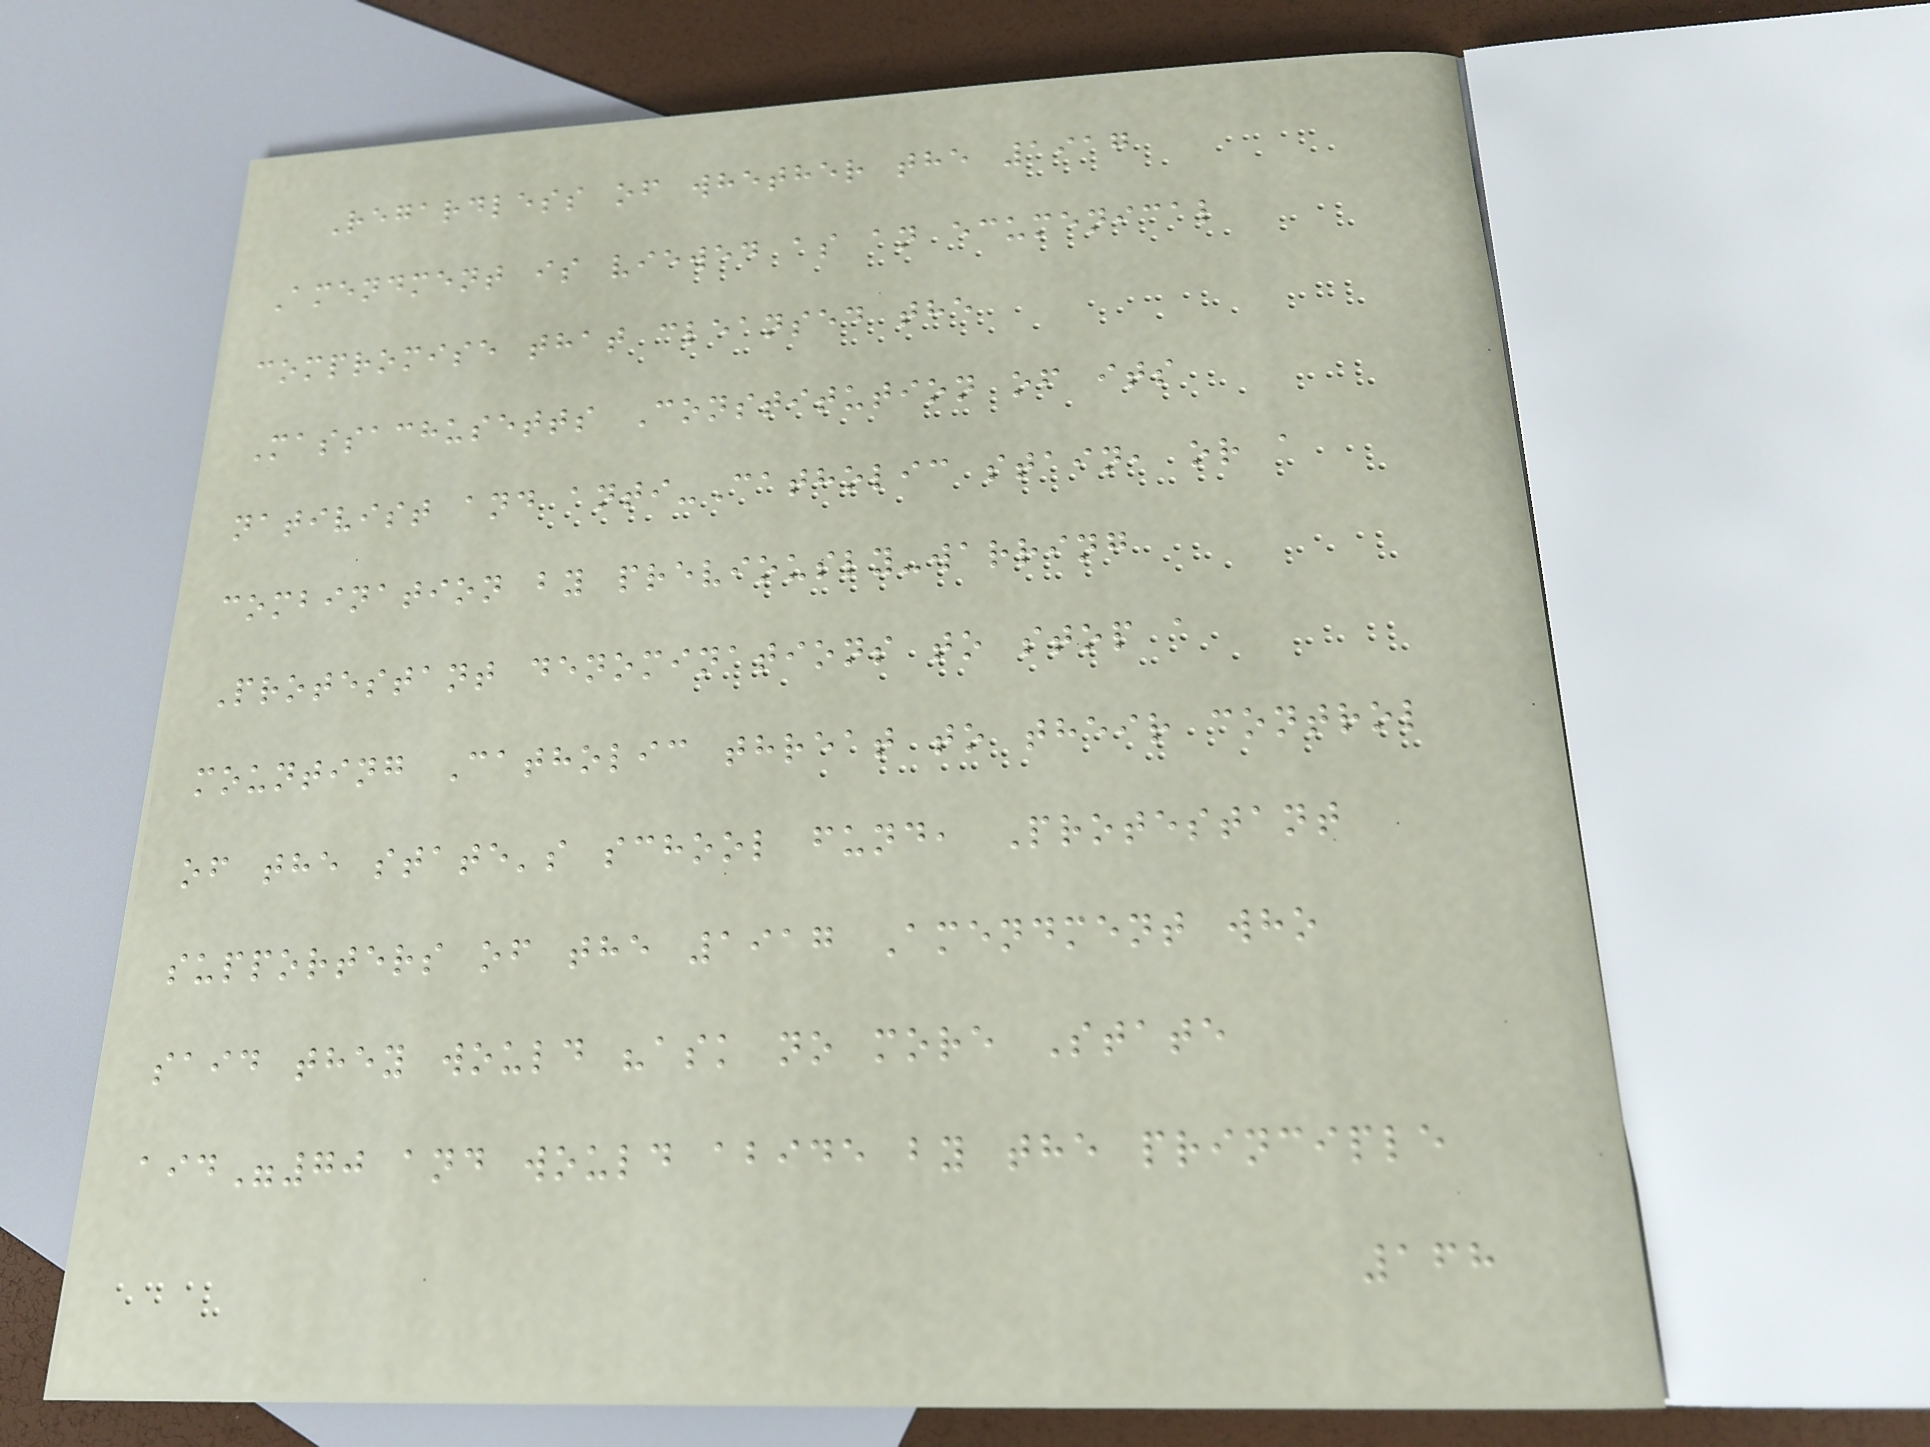Regardless of whether the 1917
Amendment is viewed as an ecumenical
compromise that cleansed the
Massachusetts Constitution of its
nativist and anti-Catholic stain, or a
combination by previously-warring
Protestant denominations to stop a
mounting Catholic threat to their control
of the state's school fund, Protestant
supporters of the 1917 Amendment who
said they would "ask no more State
aid"70 and would abide by the principle
168
